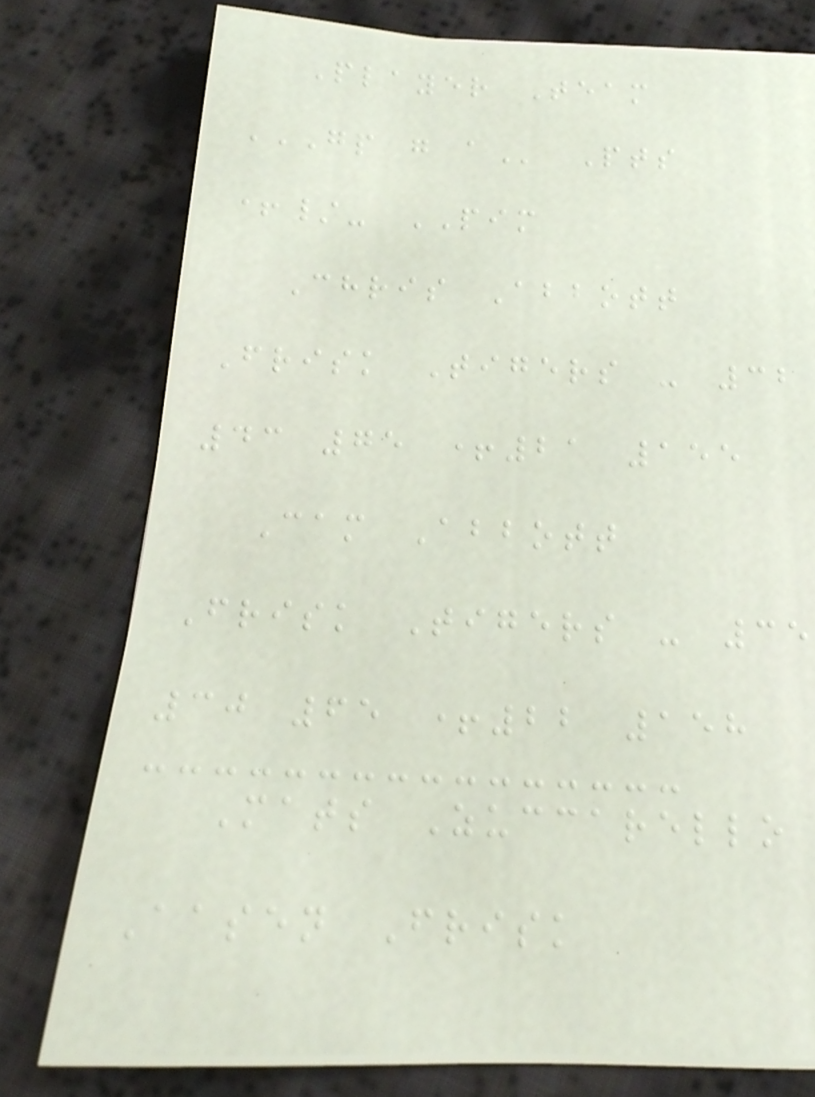Player Team
GP G A Pts
+/- PIM
Chris Abbott
Frisk Tigers - 32
43 75 +21 155
Cam Abbott
Frisk Tigers - 35
30 65 +22 158
Mats Zuccarello
Aasen Frisk
